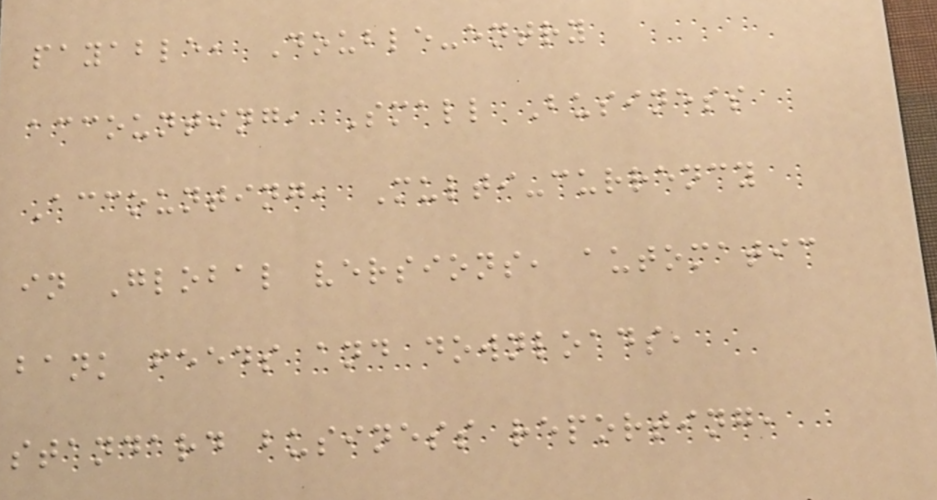payable, Double-entry
accounting, Small Business
Accounting, Multi-currency
in Global versions, automatic
bank feeds and downloads,
standard business reporting,
